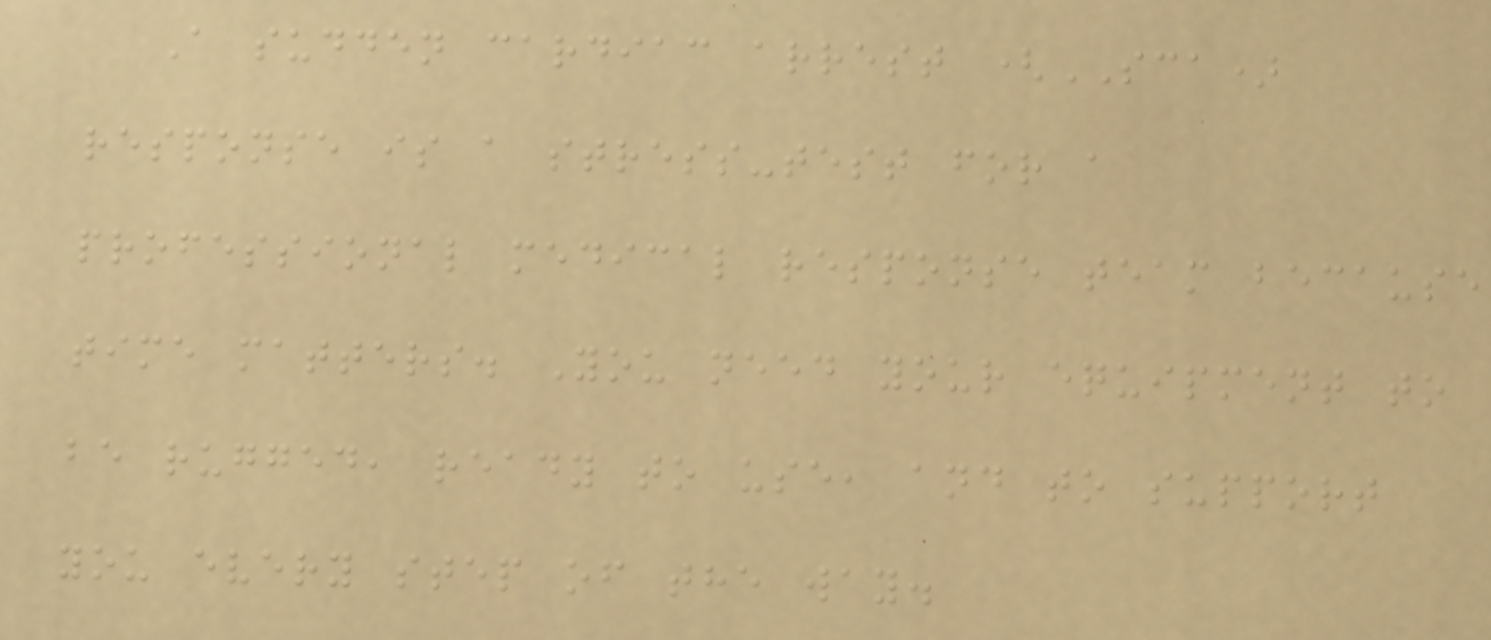A sudden cardiac arrest (SCA)
response is a stress-test for a
professional medical response team because
time matters. You need your equipment to
be rugged, ready to use, and to support
you every step of the way.
